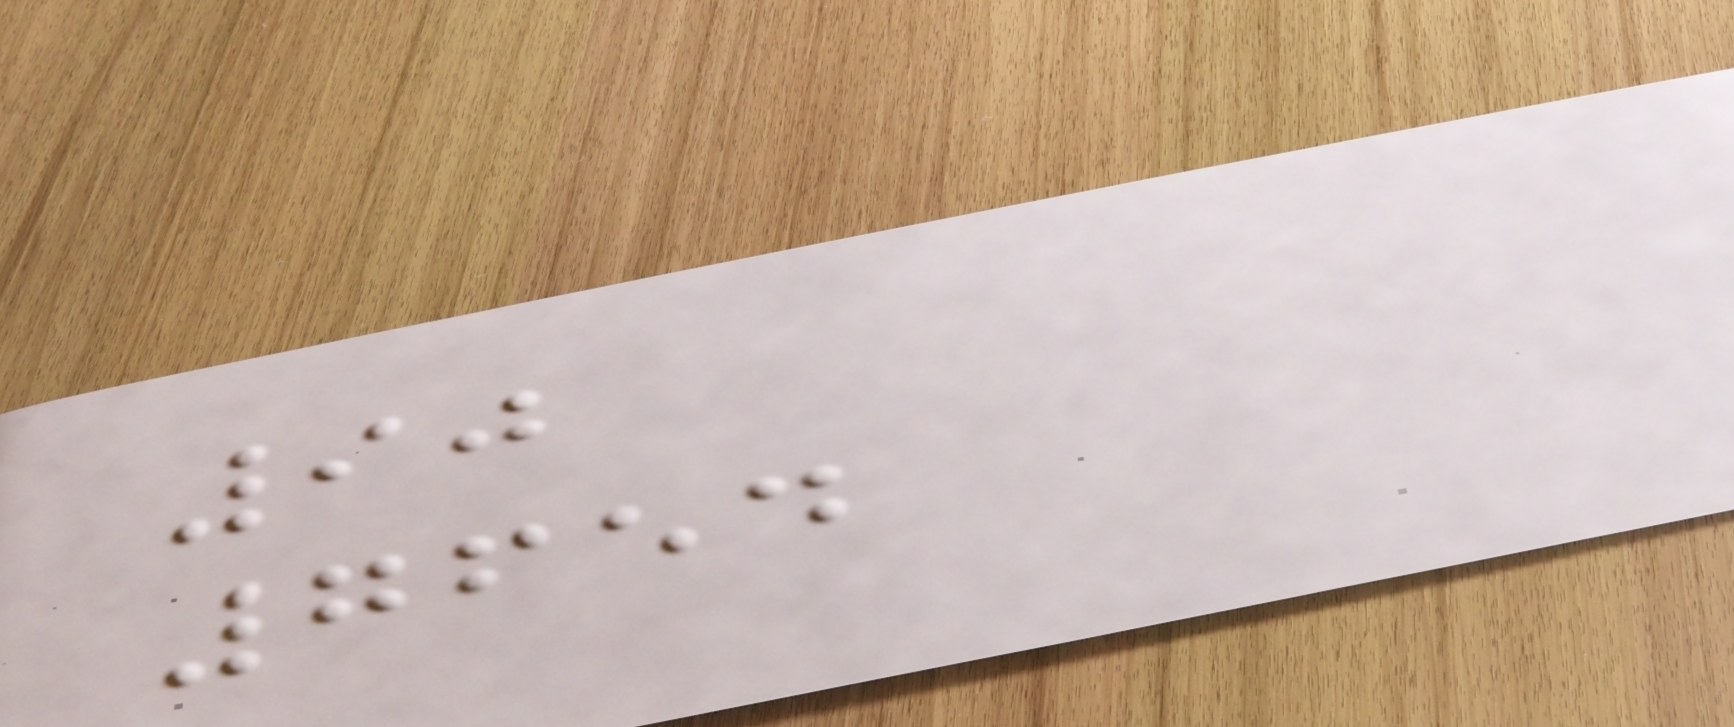90
7654
